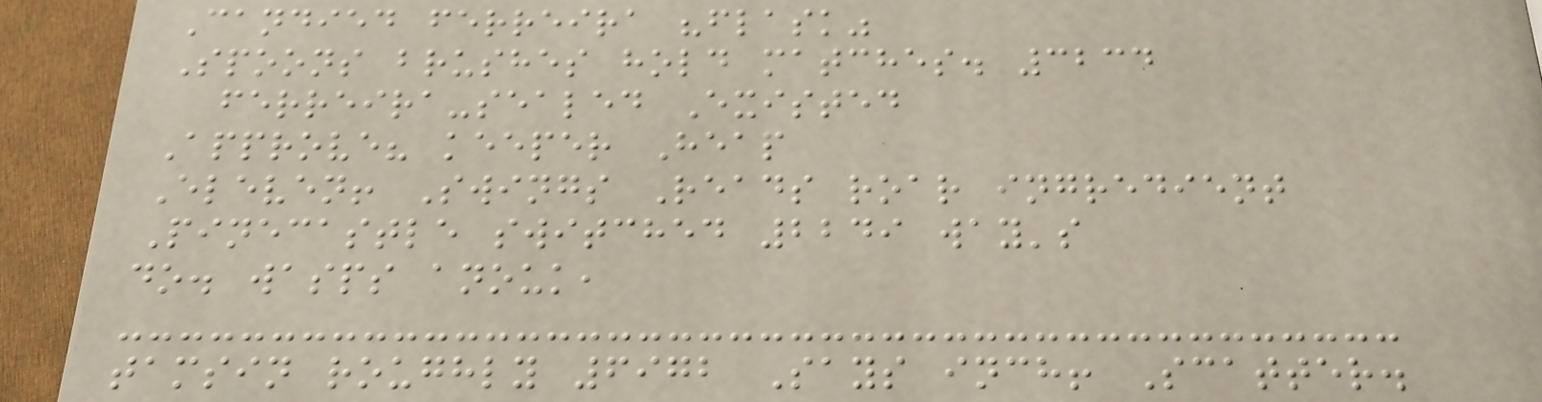Candied ferreira "flask"
Spoons brushes hold matches. 3234
ferreira-sealed Existed
Approve? keeper Heap
Eleven! Swings Reads roar ingredient
Pinecastle switched 2249 way's
do. wasps anouk,
tamsin roughly 6972 Says inch! Scatter.
